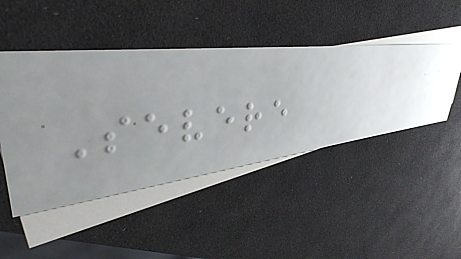Severe
